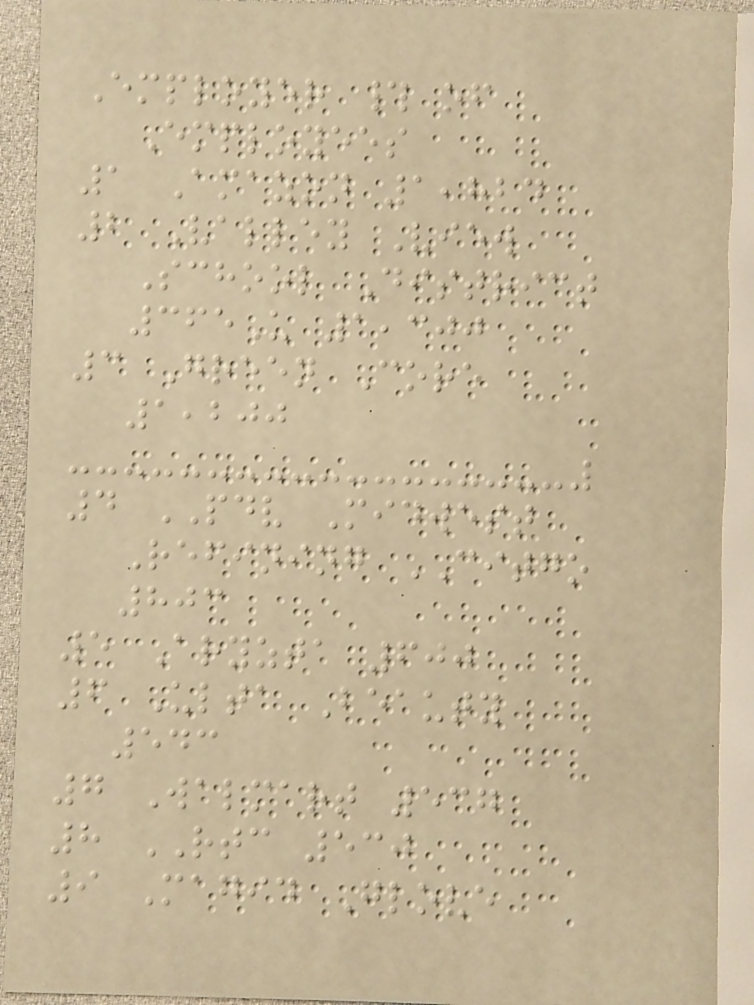Employer # of
Employees
1 Amazon 1,824
2 Valley View
School District
365U 1,300
3 Green Core
1,200
4 PDV Midwest
Refining CITGO
803
5 Aryzta 600
6 Ulta Beauty
543
7 Walmart 537
8 RTC 530
9 Magid Glove
